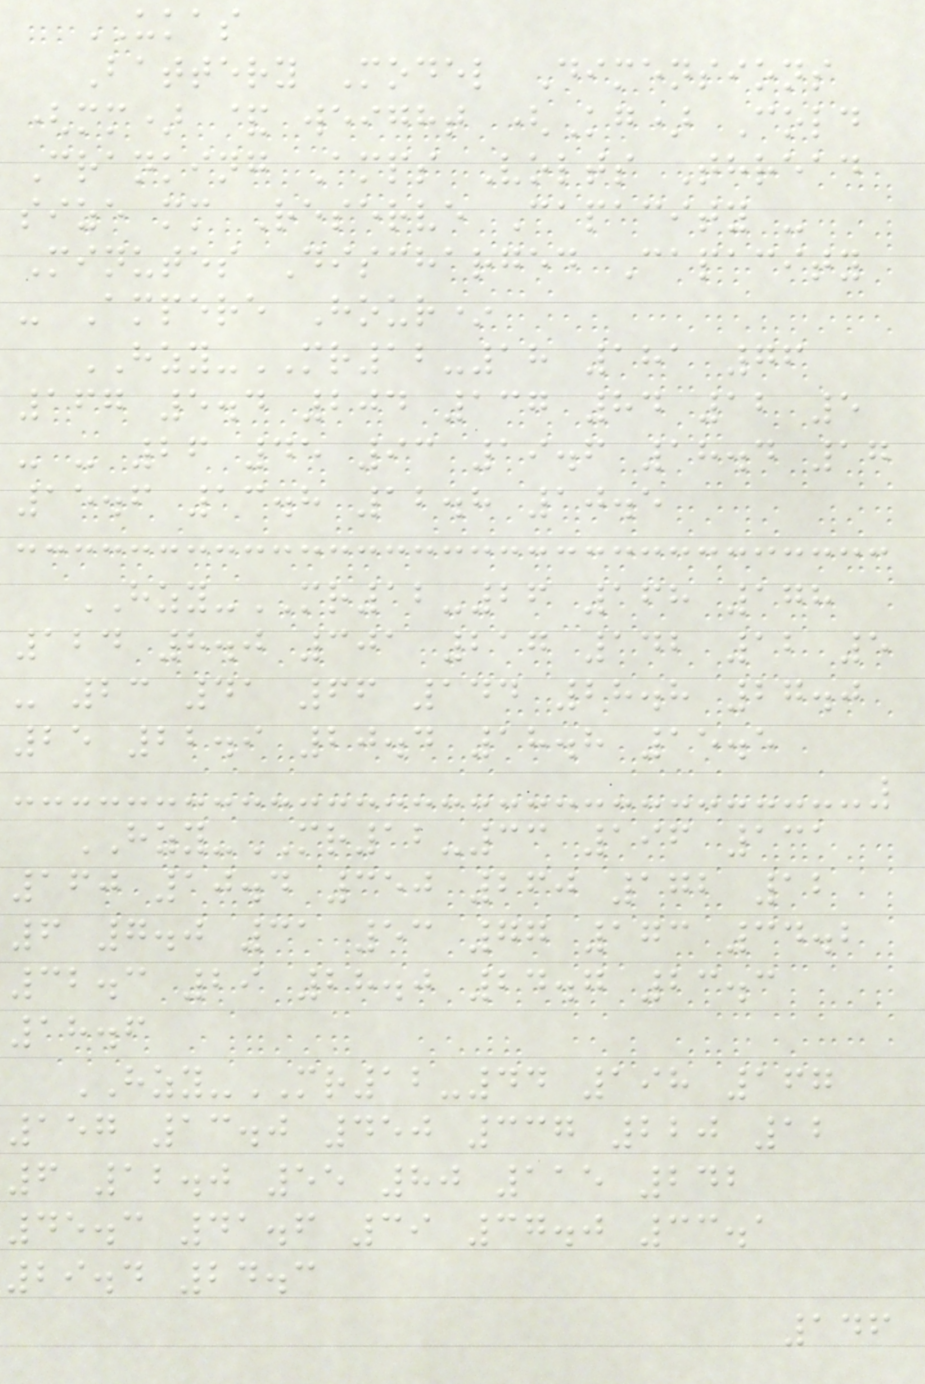UKAS
Battery Model Dimensions
(mm) & weight (Kg) Cold
Cranking Amps Volts Thread
size mm Reserve Capacity -
Minutes Discharged Capacity
- Ampere Hour*
HZY-MR12-18 181 76
167 5.4 204 137 84 12 5
- - 26 45 93 19.6 18.4 17
15.6 13.8 12.8 10.5
HZY-MR12-26 168 178
124 8.0 301 217 142 12 5
- 23 41 66 144 28.8 27.0
25 22.9 20.4 18.8 15.5
HZY-MR12-33 196 131
160 10.4 350 260 172 12
6 7.0 31 53 77 173 34.2
32.3 29 28.0 24.7 23.3
18.6
HZY-MR12-44 198 167
157 13.0 450 337 220 12
6 12.0 55 80 115 242
45.3 41.6 39 37.0 33.1
29.4 24.3
146
